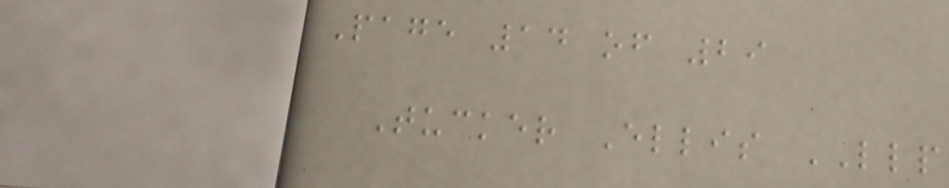Page 14 of 29
Tucker Ellis LLP
